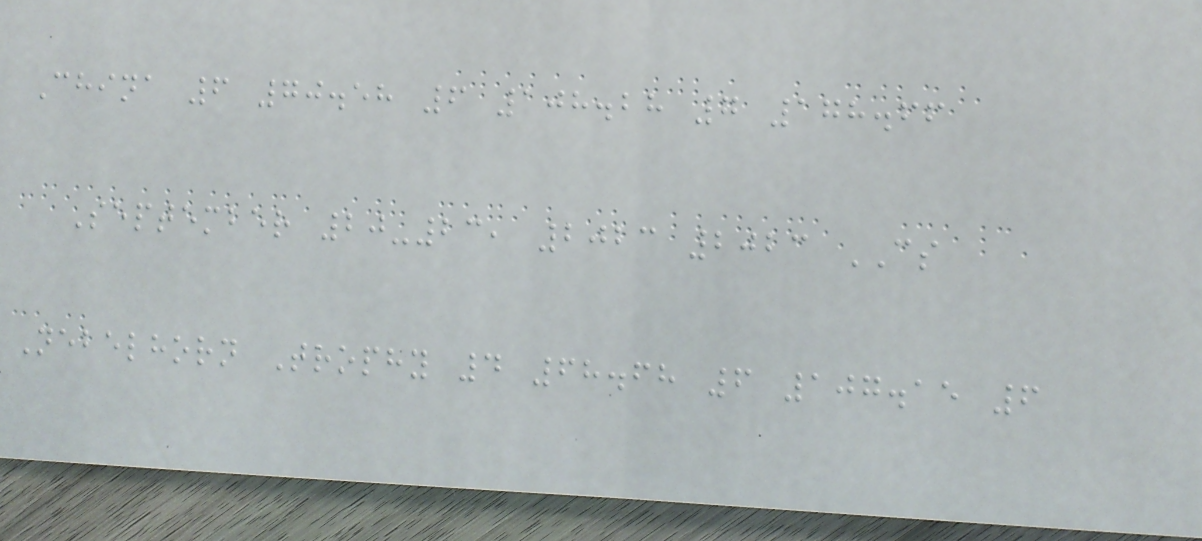China 6 70.58 6 108.28 7 178.66
September 20-23, 2023 2023 CS
Nebelhorn Trophy 4 68.68 6 107.15 6
